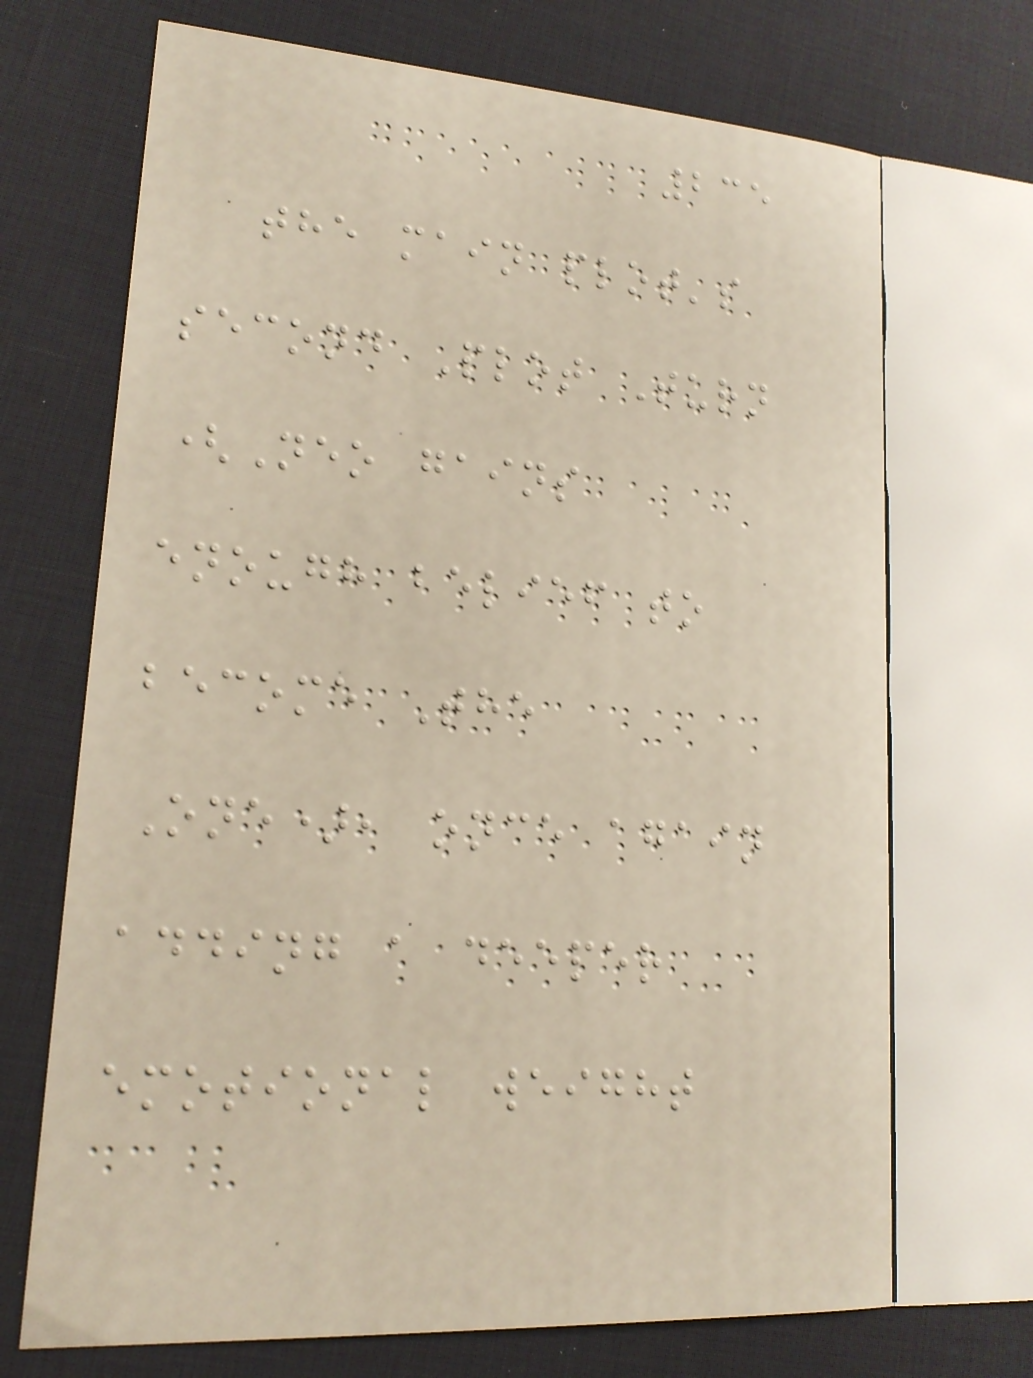235
the main plot's
second Plot Turn
(Neo gains
enough belief to
become The
One), once again
adding a deeper
emotional weight
